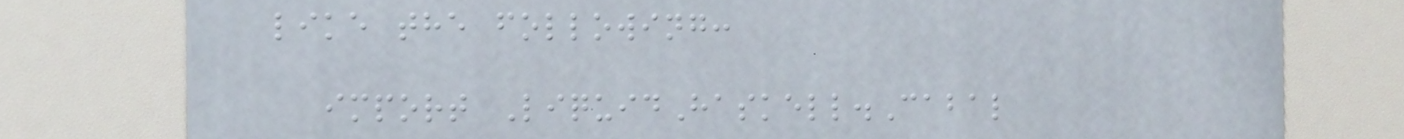like the following:
import LiquidHaskell.Cabal
